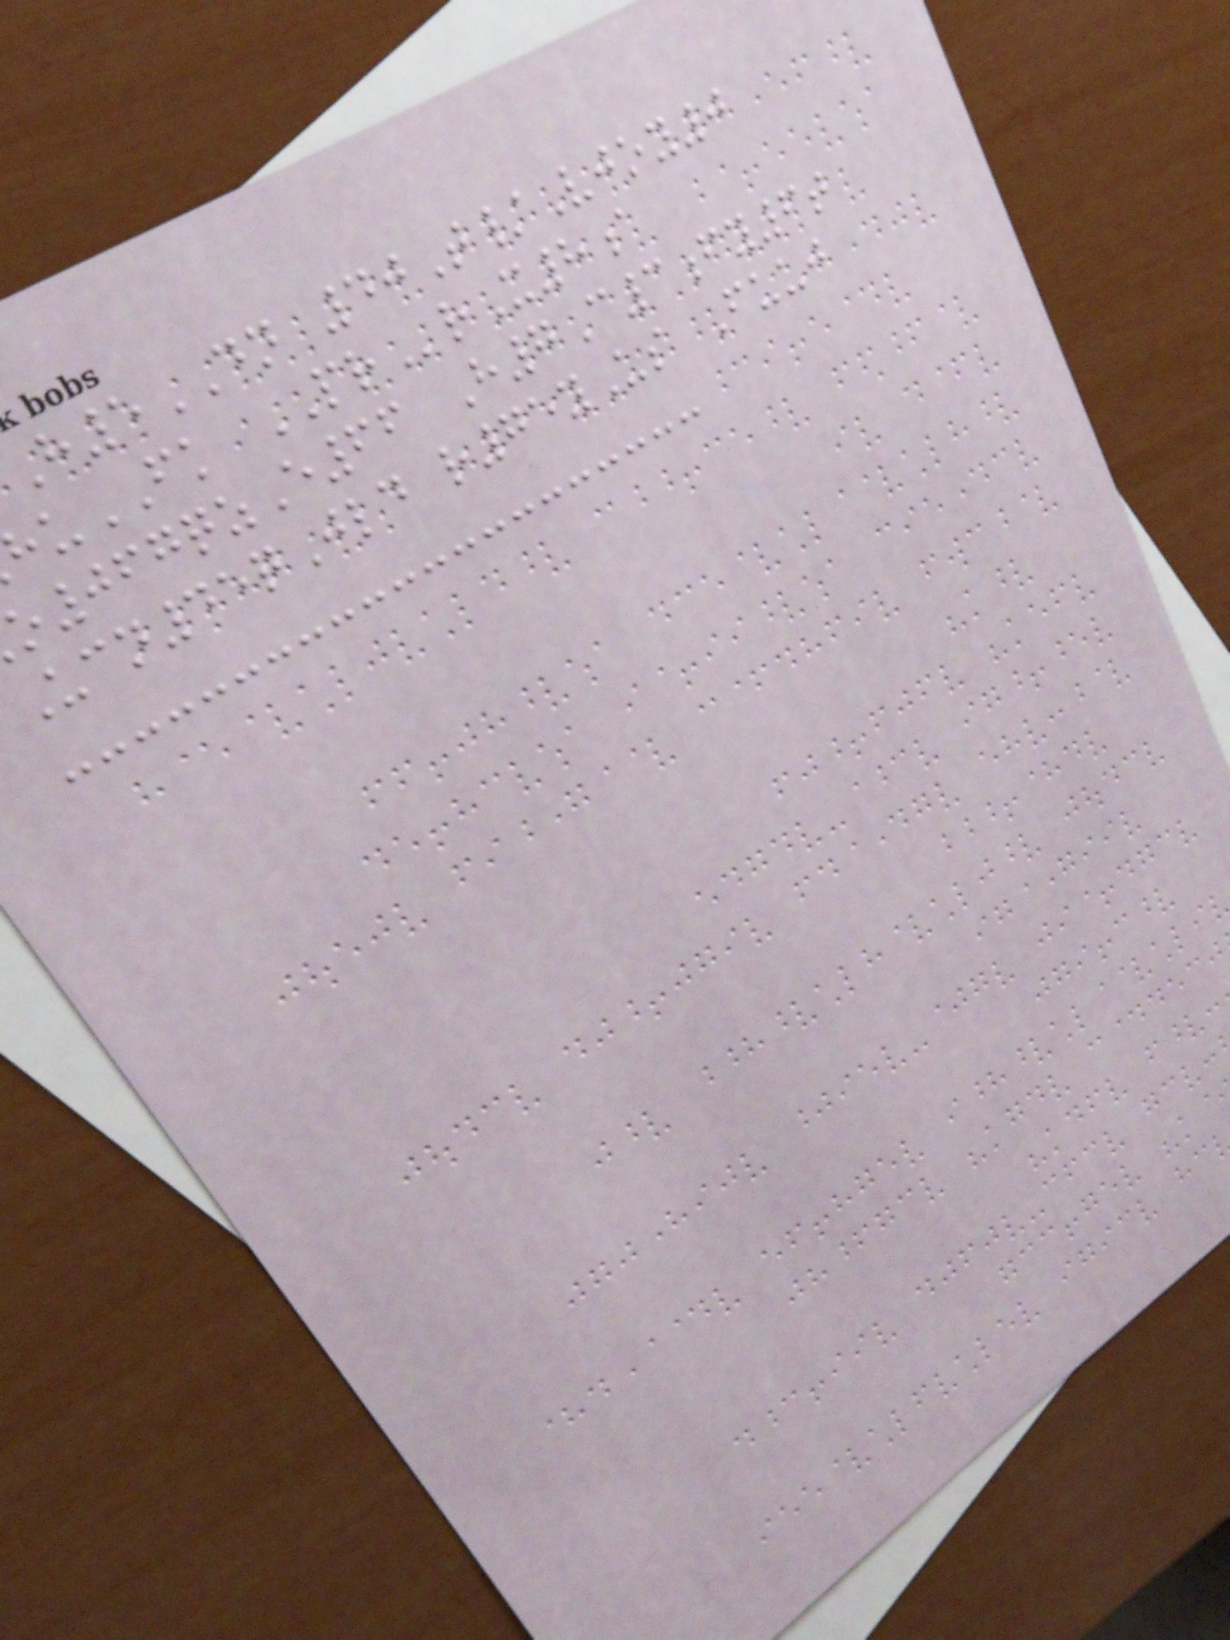5DN 40T/Vjoy0
uFK PRrX8a
067qzE66 H7C3fy6t
Ucn45qJld r75yUs Fuuj
